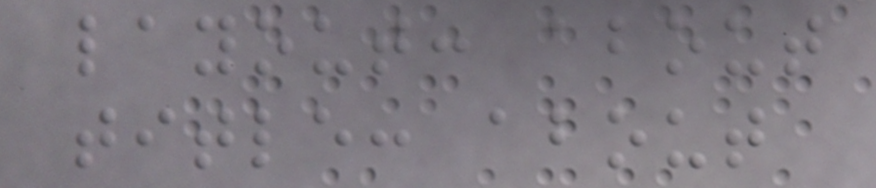layout: about
title: about
